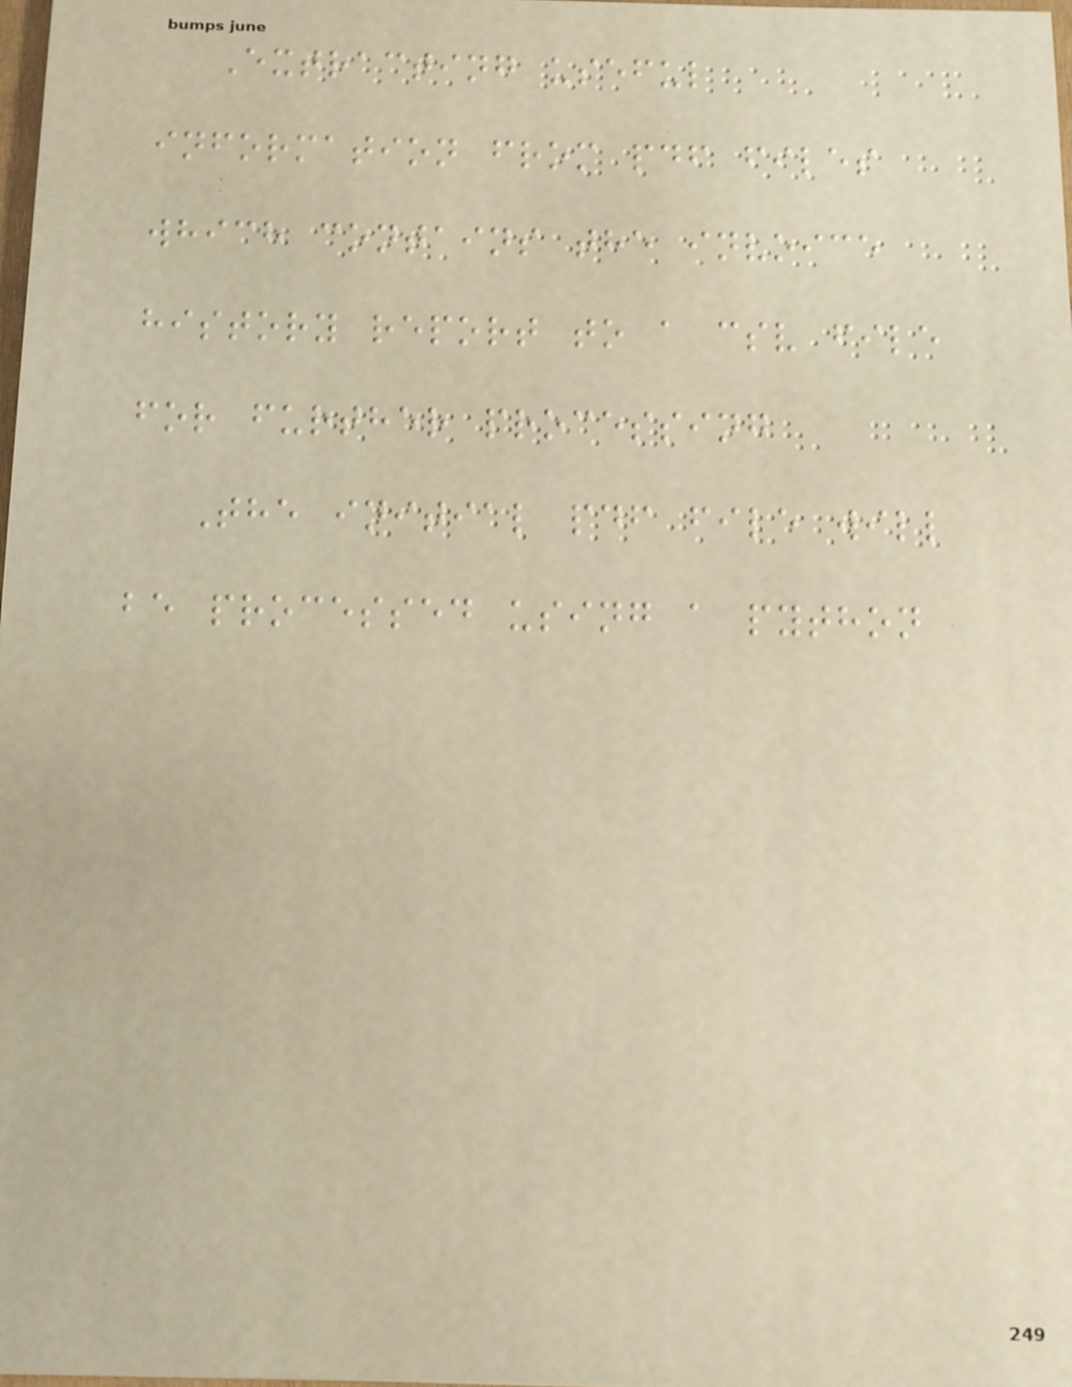Extracting useful
information from pdf files
which contains the invoice
history report to a csv file
for further processing
The initial pdf file will
be processed using a python
